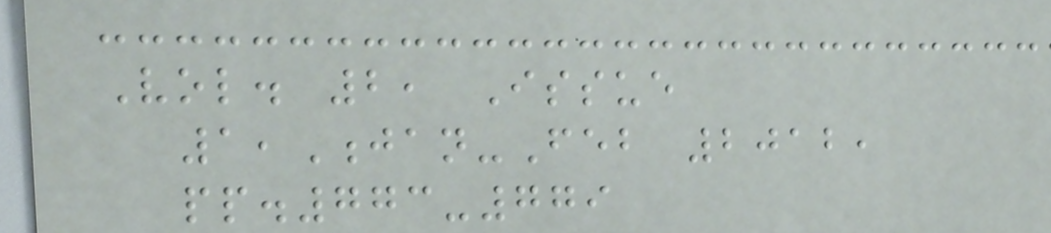Vol. 2, Issue
1,Jan-Feb 2012,
pp.773-779
